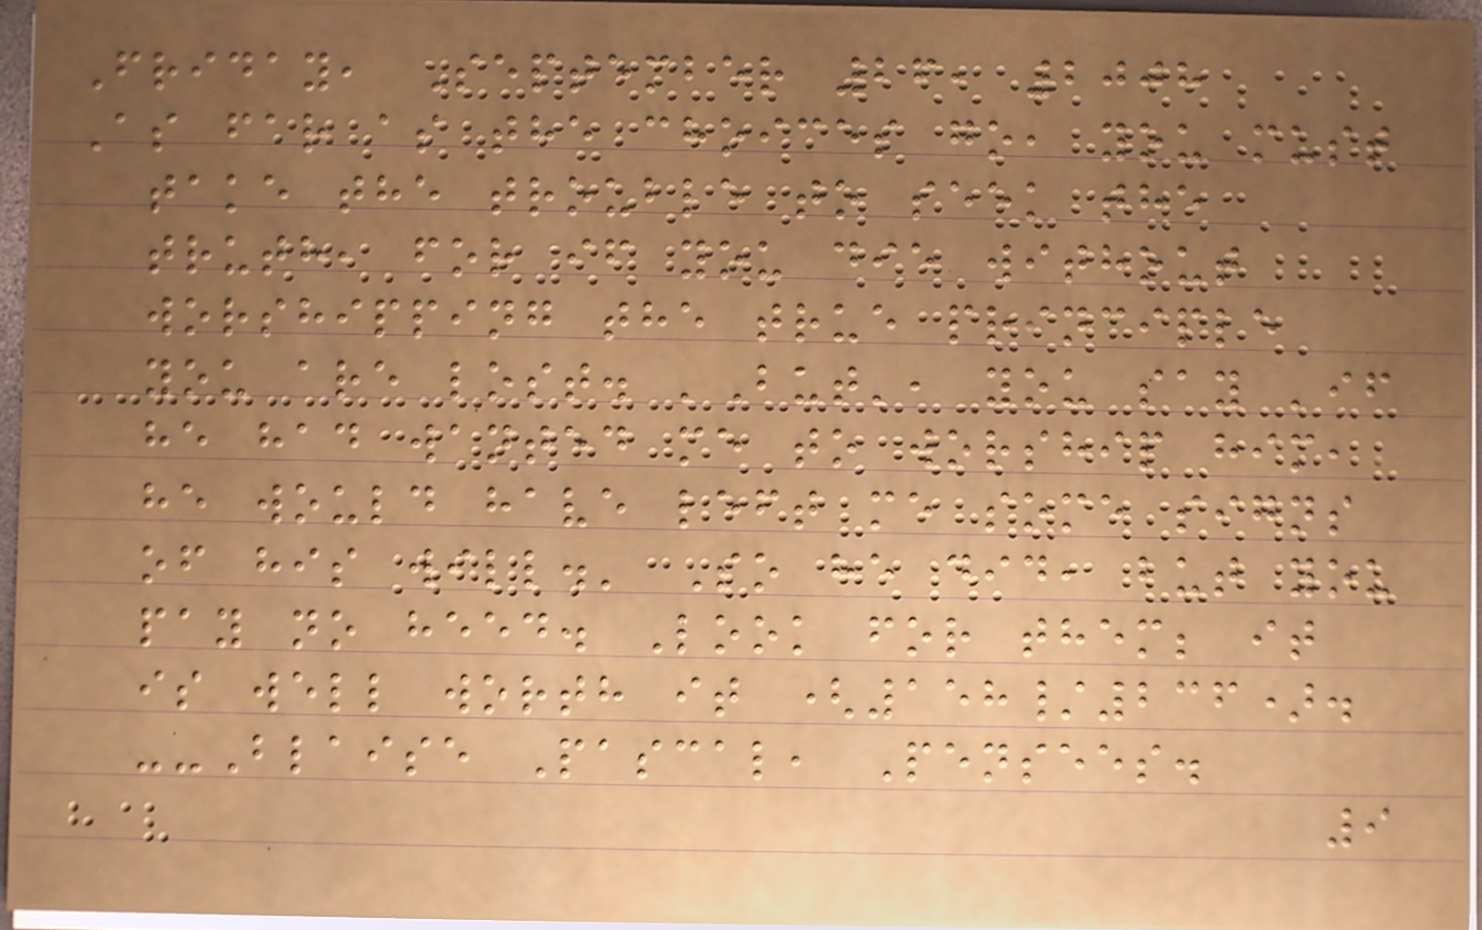Friday, September 26, 2008
As far as the choices go, you must
take the trouble to seek the
truth, for if you die without
worshipping the true principle
you are lost. 'But', you say 'if
he had wanted me to worship him,
he would have left me some signs
of his will.' So he did, but you
pay no heed. Look for them; it
is well worth it (158/236).
--Blaise Pascal, Pensees.
9
